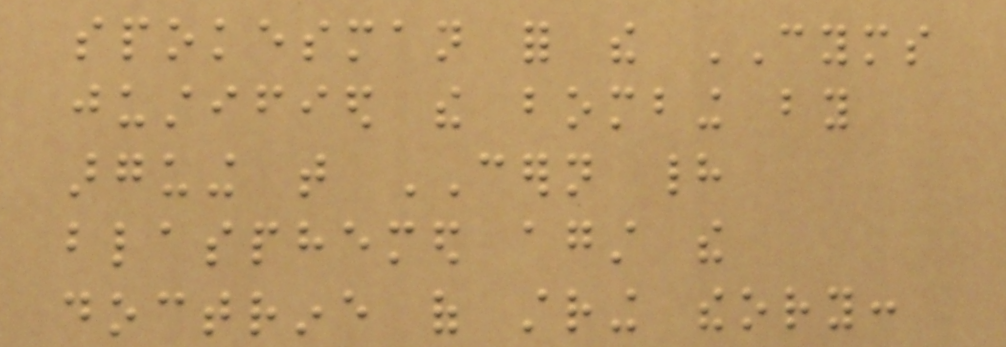spokesman for the CYMS
justified the bombing by
arguing that CERN had
blasphemed against the
doctrine of string theory:
